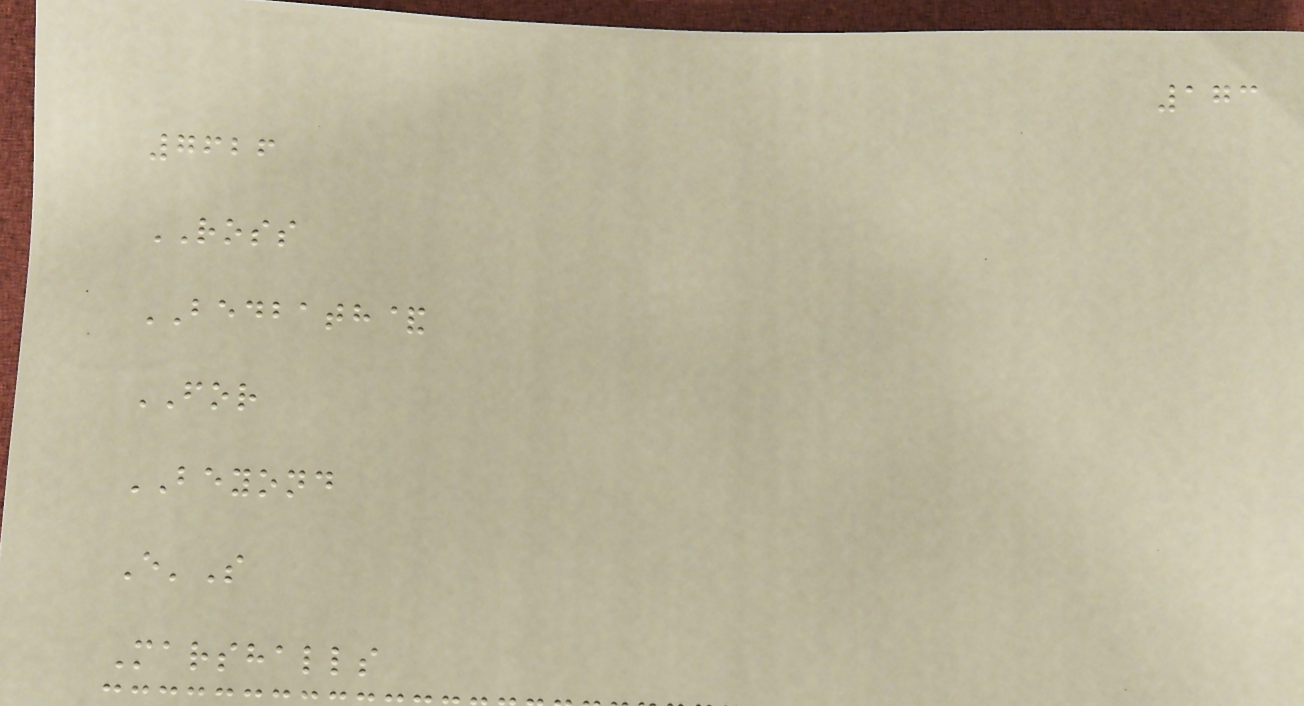173
7626
ROSS
BEDBATH&
FOR
BEYOND
E'S
Marshalls
